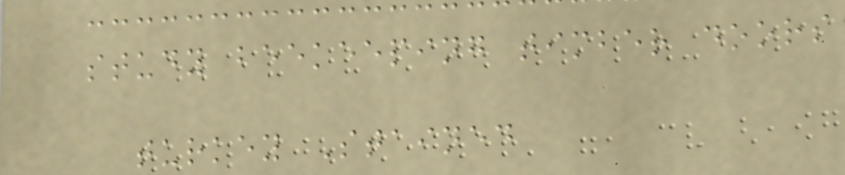study beekeeping timber doors
turkey Stained
